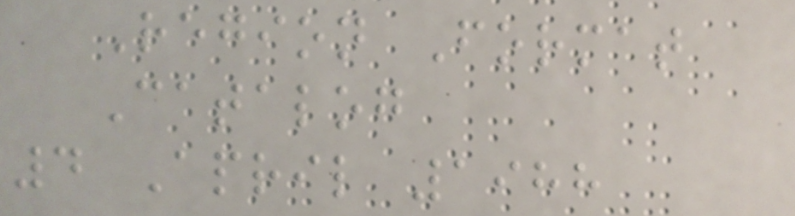Region Format
Catalog
4 April 1988
